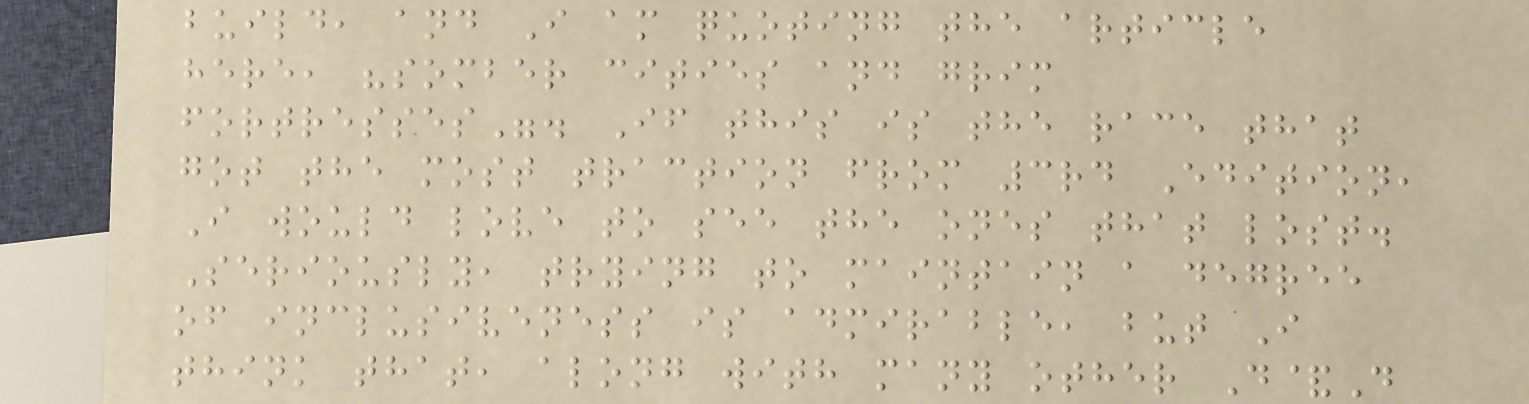build, and I am quoting the article
here, "somber cities and grim
fortresses". If this is the race that
got the most traction from 3rd Edition,
I would love to see the ones that lost.
Seriously, trying to maintain a degree
of inclusiveness is admirable, but I
think that, along with many other D&D
